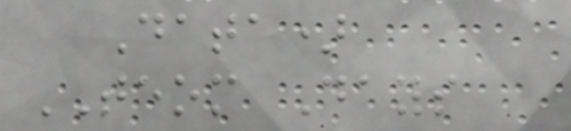Data)
TEOM Days
